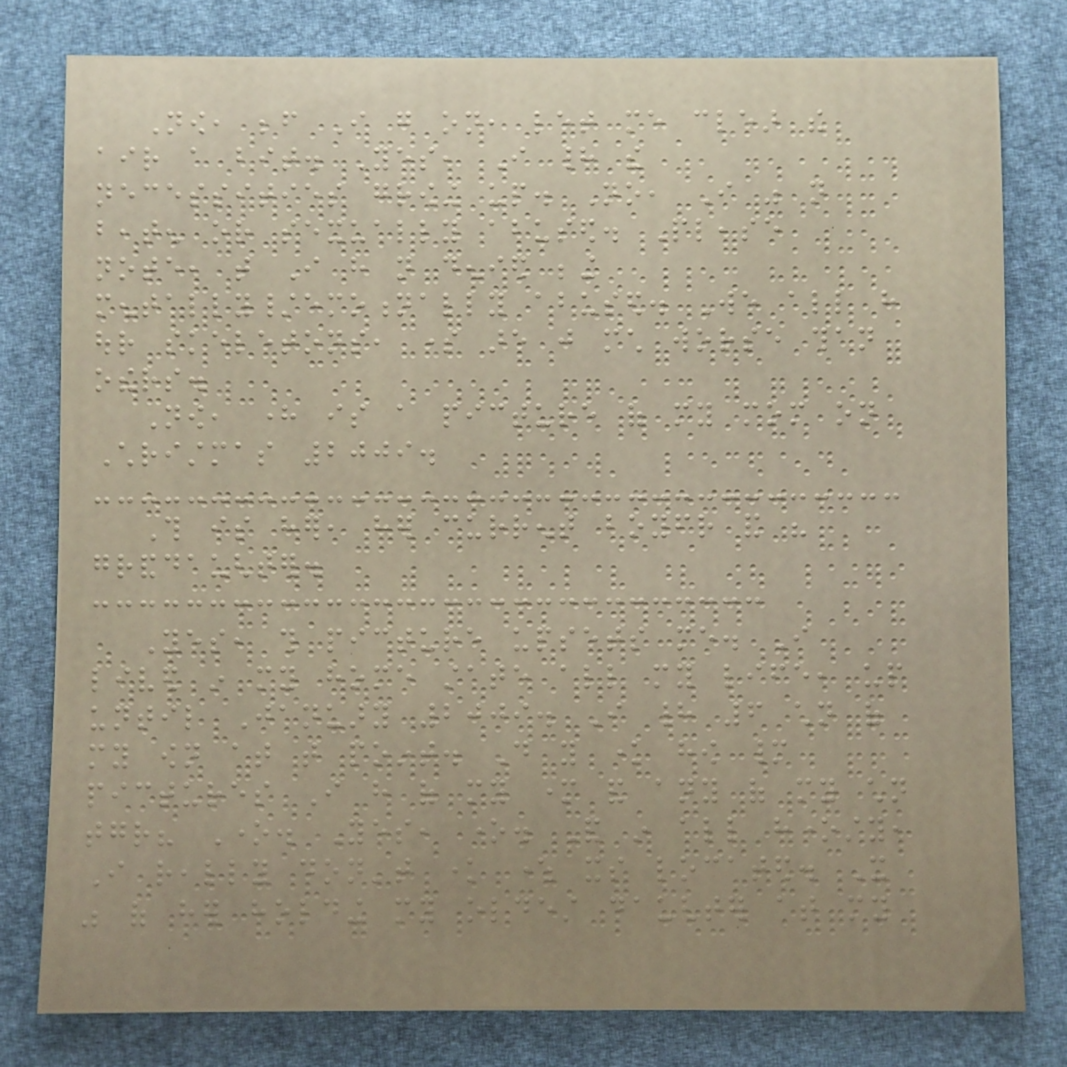Now, before I go on, let me clear the
air a bit. Yes, I had the
necessities growing up. No, I was not
beaten or sexually abused. Please
note, that I have not denied being
mentally/emotionally abused. We all have
our skeletons, some are just much worse than
others.
Now, here is a picture of my mom on
Christmas 2009.
This is her, her current boyfriend and his
granddaughter.
Yes, this picture upsets me. I
lived in my home state all my life, up
until January 2009. I had 6 children of
my own at that point. Do you know how many
pictures I have of my mother and any of my children
together? One. Yes, one. And in all honesty,
I really don't know where its located. It
was of her holding my oldest daughter at my
